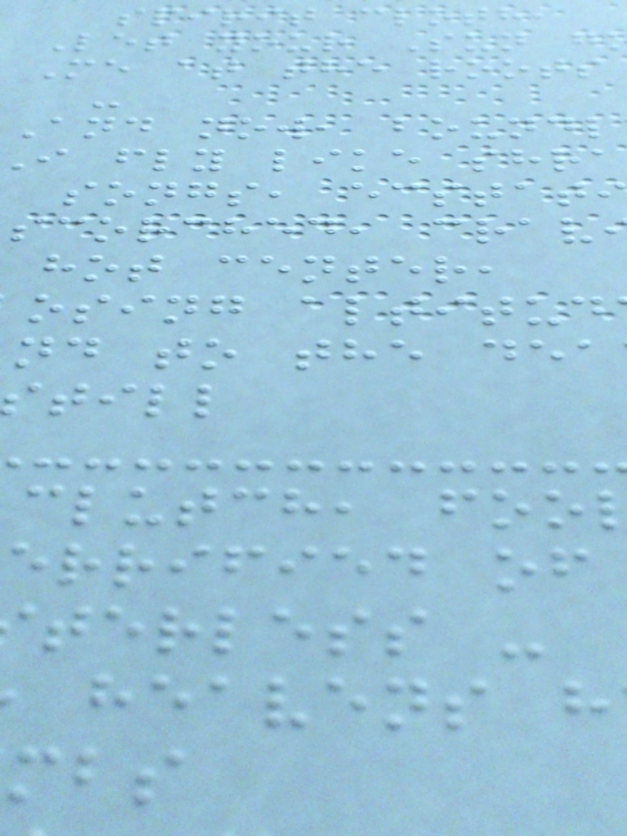spirit cloth,
Let your Sun g
Me at the roots
-
And now, boundl
i fly like shra
songs, ecstat
scorched, crav
hot center,
osing altitud
nd to the dea
till
clutch, foo
errified of
terless -
heavens h
